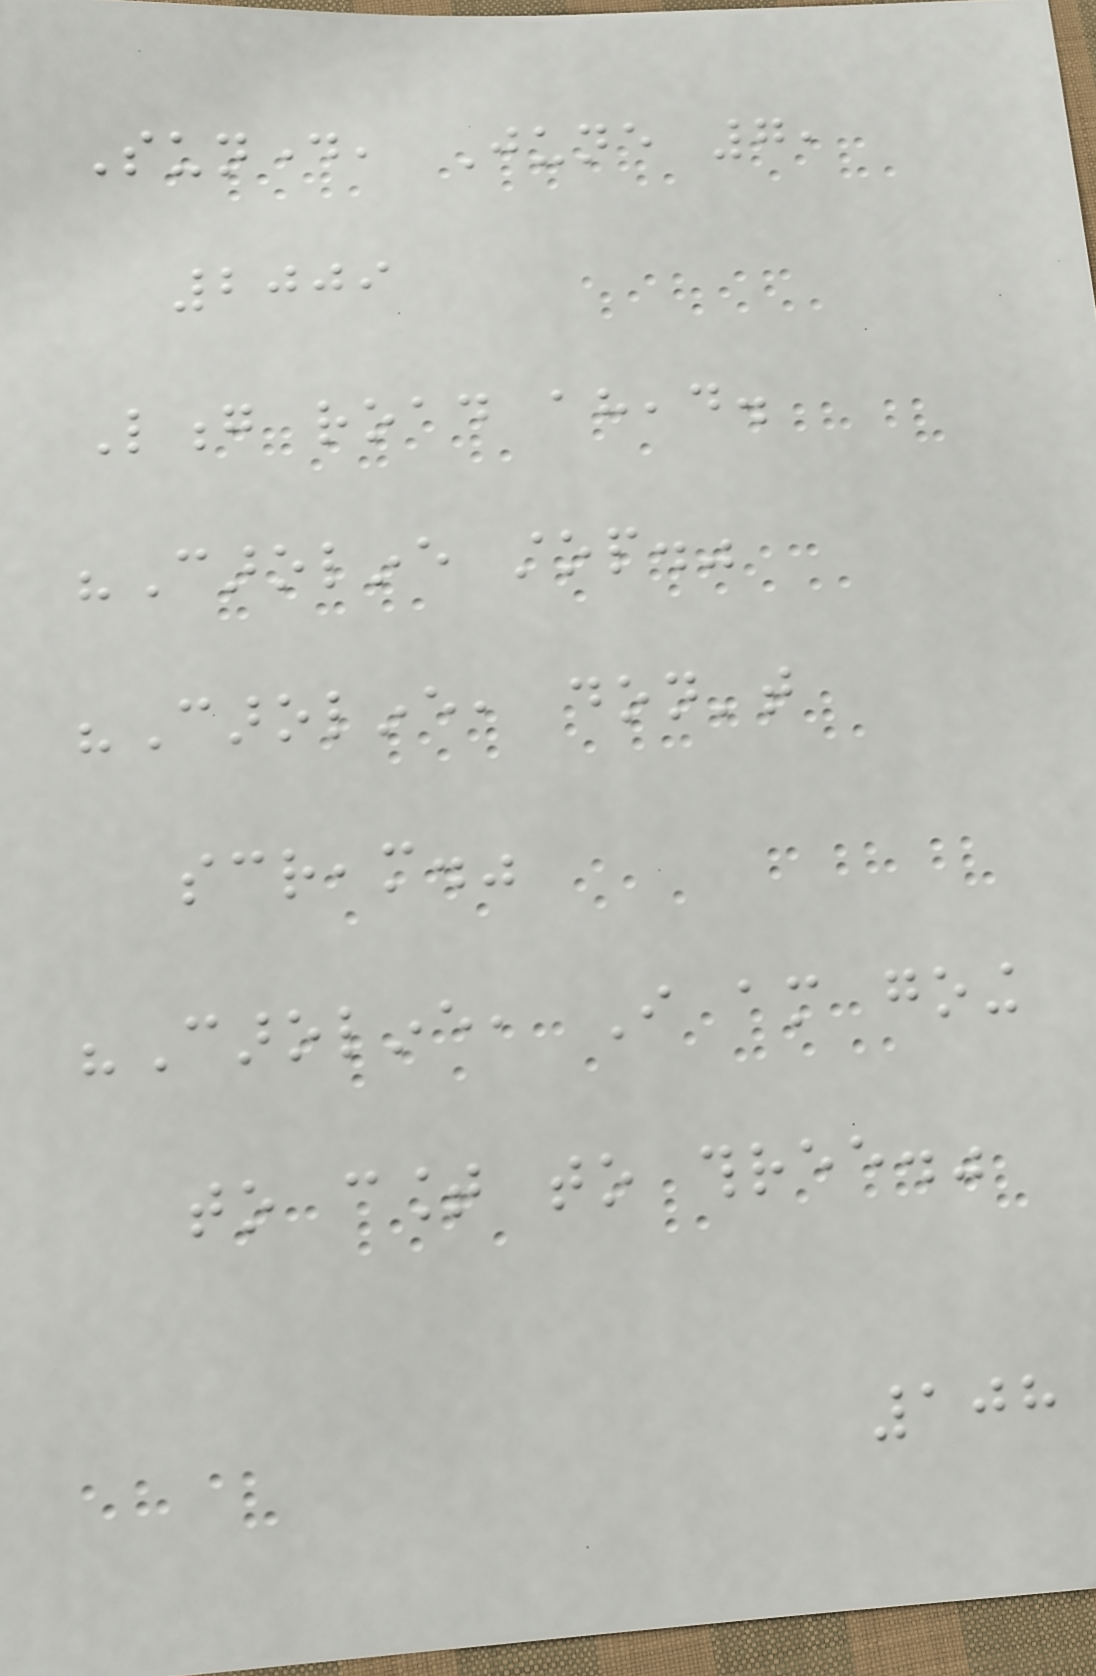Sunday, June 7,
2009
Long road ahead.
"Caroline stop."
"Caroline, don't
scream."
"Caroline, I am going
to count to three."
108
